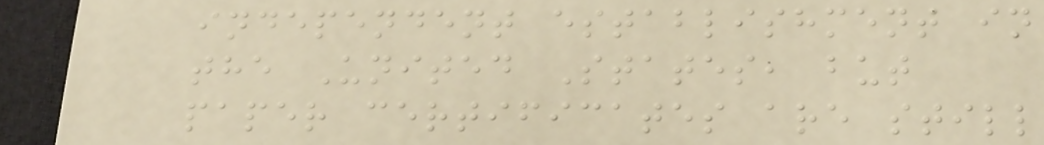independent establishment in
the United States, but
paper certificates are still
